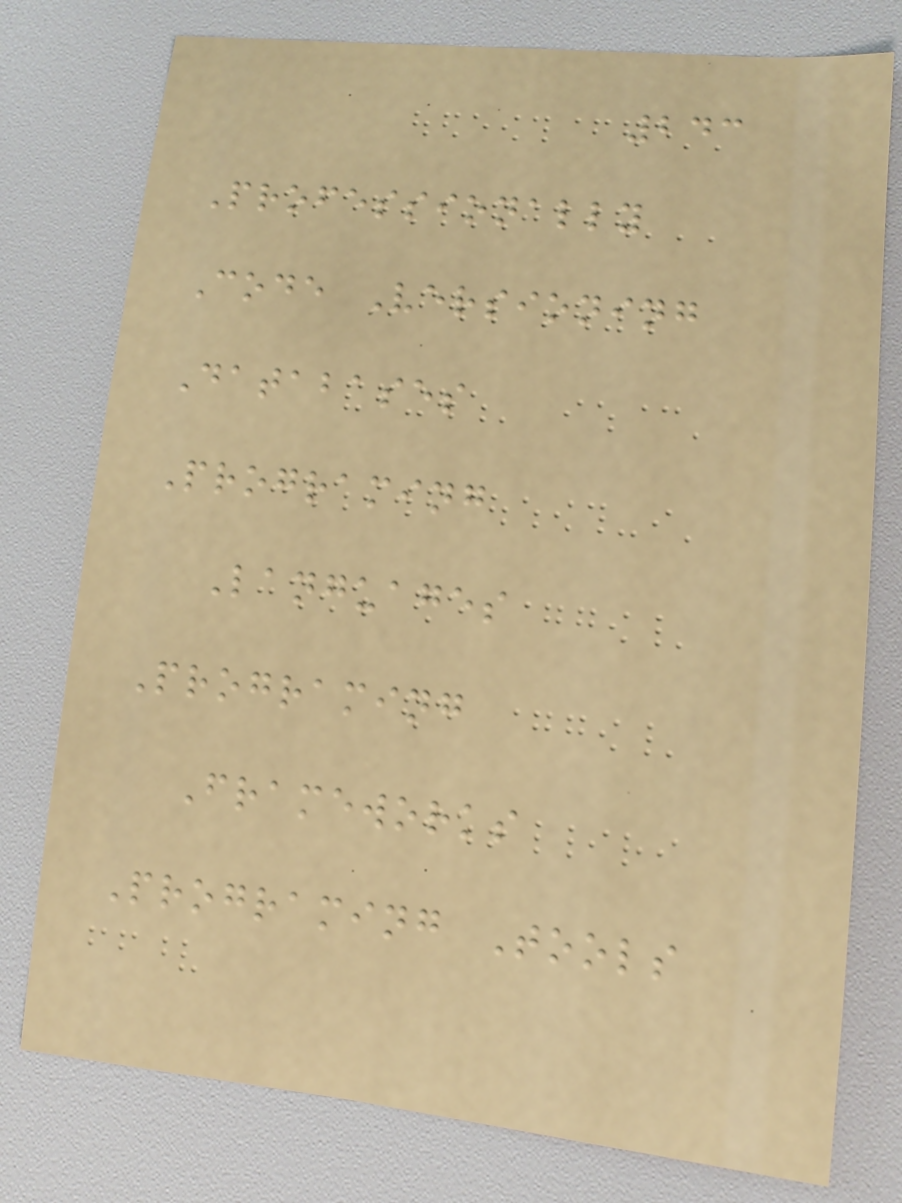243
Professionally
Code Versioning
Databases
Programing
Languages
Programing
Frameworks
Programing Tools
